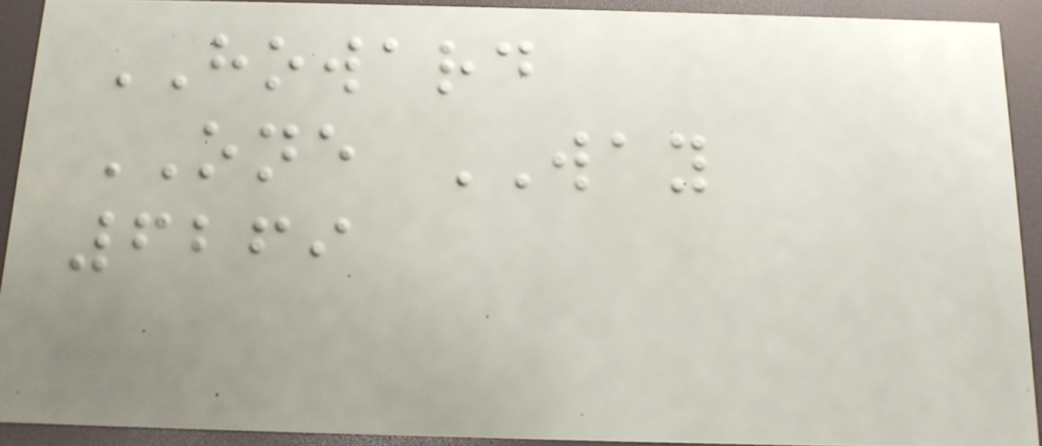HOWARD
ONE WAY
6269
